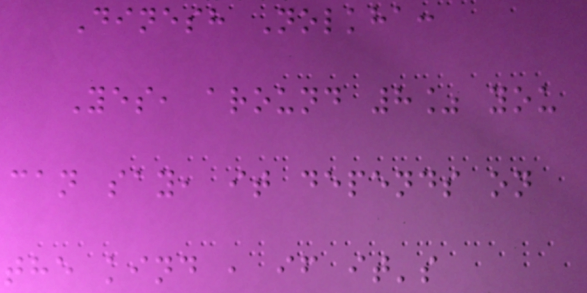Dinesh Nolkha:
Yes, around 8% you
can say, it depends on
the kind , if it's
